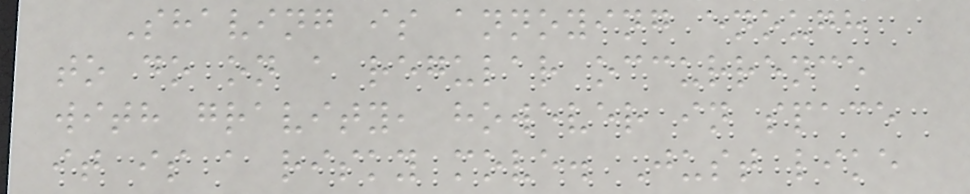Shaving is annoying enough
to do on a regular occurrence
with gravity, however in space
it is a risky move. Just like
